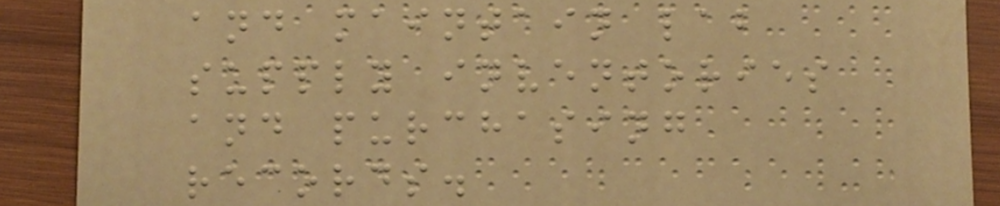and maintain lab
supply inventories
and purchasing
records.
